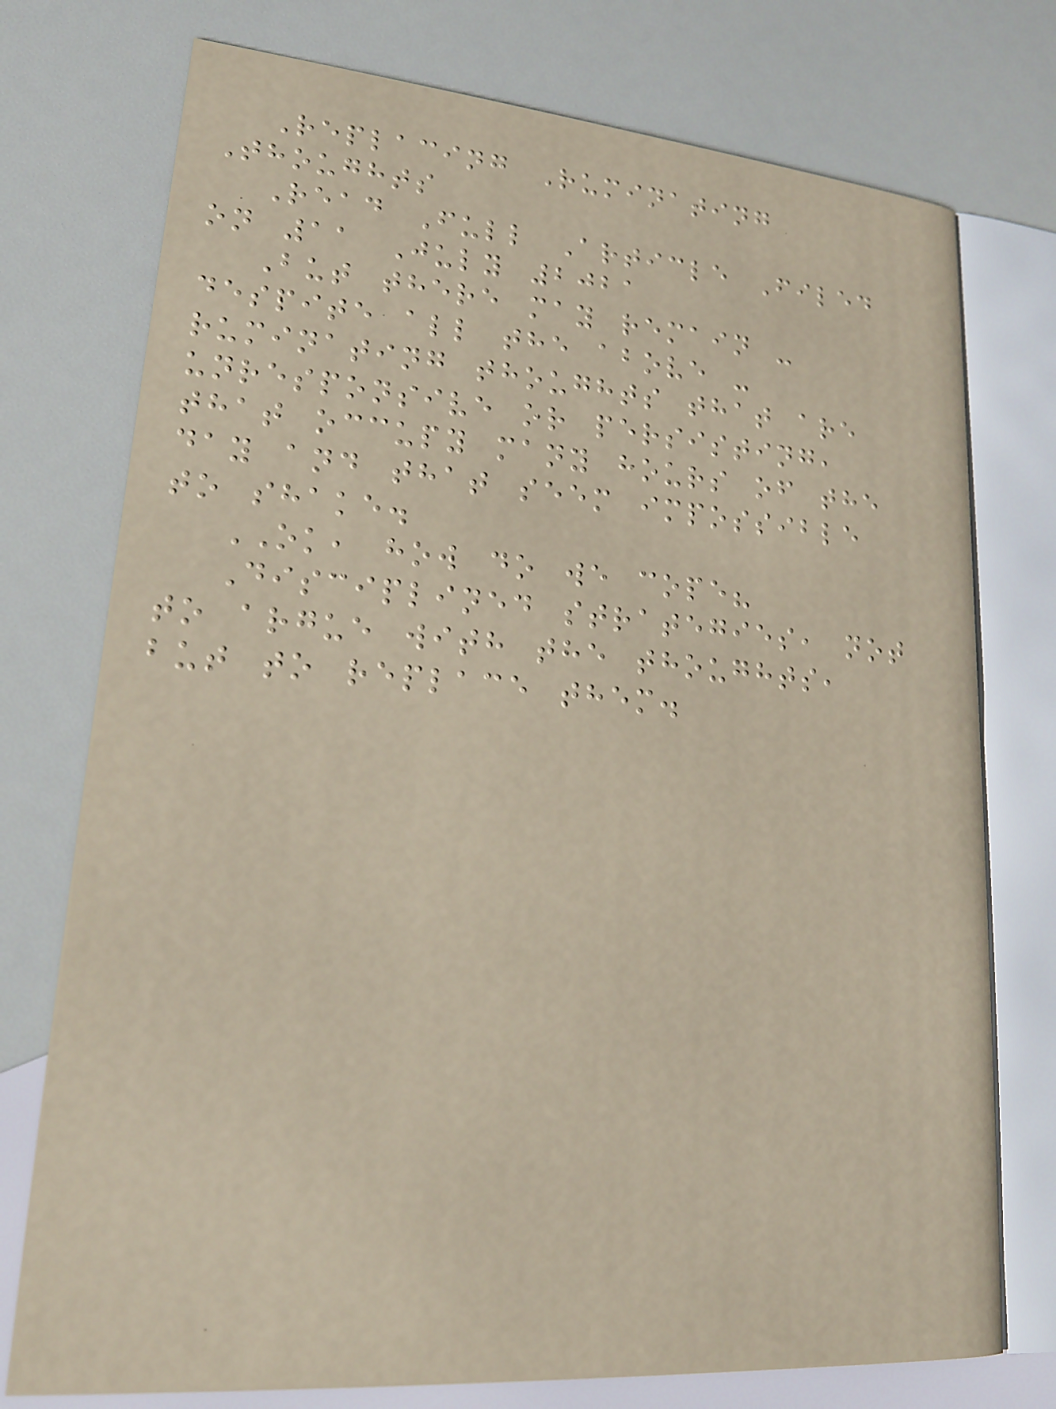Replacing Ruminating
Thoughts
Read Full Article Filed
on 11 July 2021
But there may remain -
despite all the above -
ruminating thoughts that are
unresponsive or persisting,
that occupy many hours of the
day and that seem impossible
to shake.
OK, how do we cope?
Disciplined strategies, not
to argue with the thoughts,
but to replace them.
